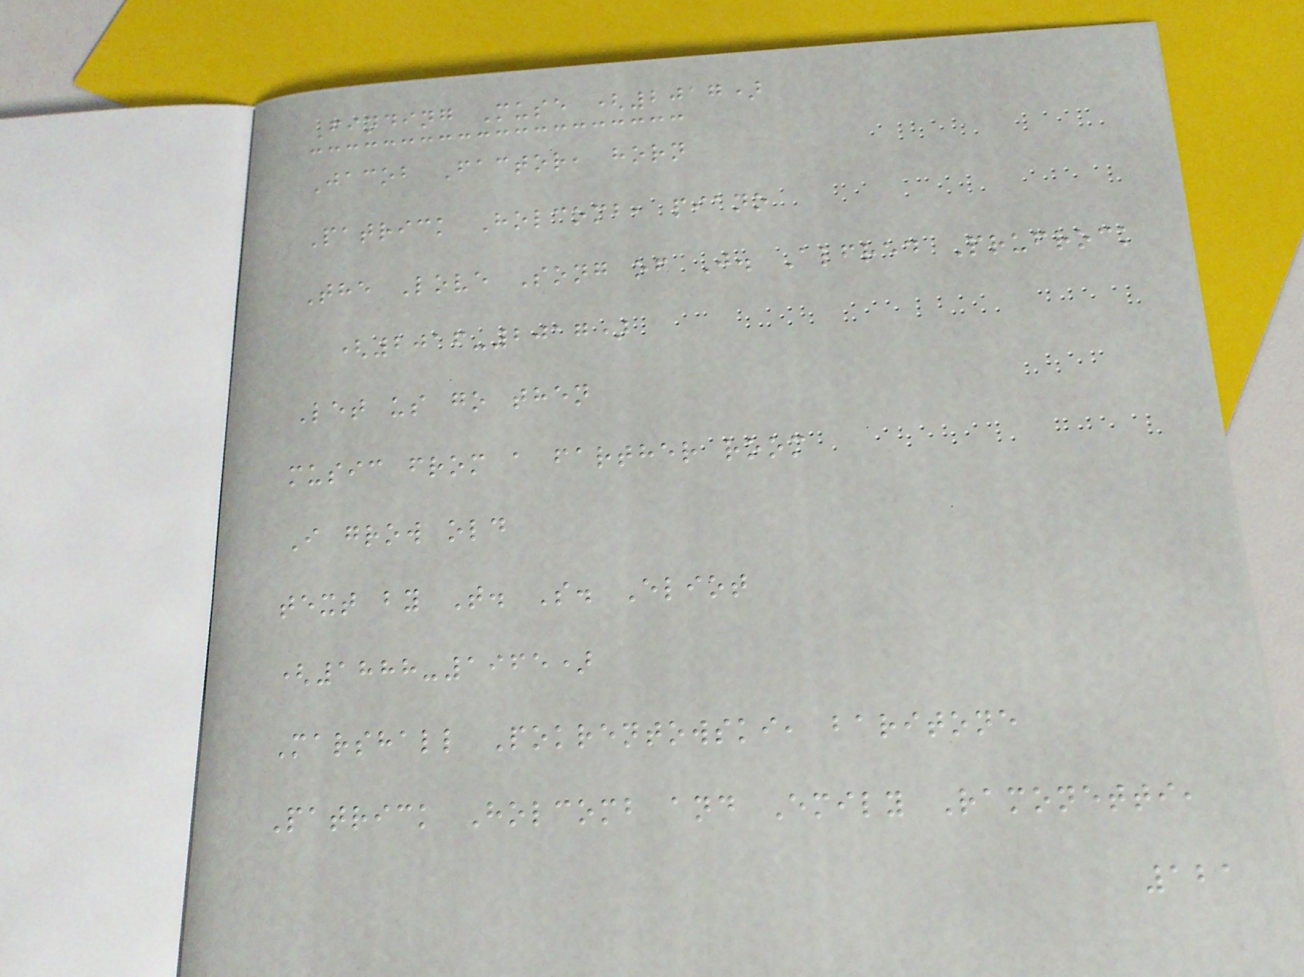Finding Muse (2017)
Jacob Factor, horn
Patrick Holcomb, piano
The Love Song of J. Alfred Prufrock
(2016-2017)
Let us go then
music from a farther room
I grow old
text by T. S. Eliot
(1888-1965)
Marshall Pokrentowski, baritone
Patrick Holcomb and Emily Ramonetti,
121
